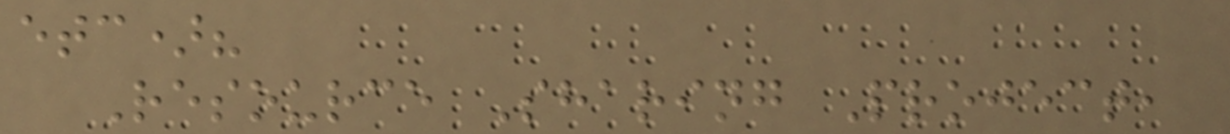etc)?
Resource Sharing Project,
